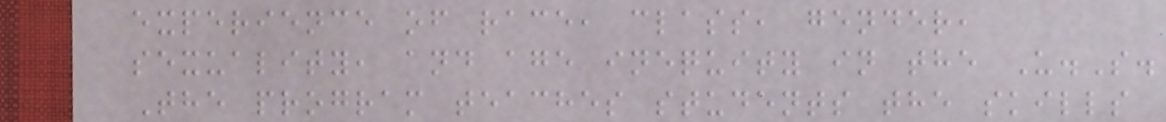experience of race, class, gender,
sexuality, and age inequity in the U.S.
The program teaches students the skills
